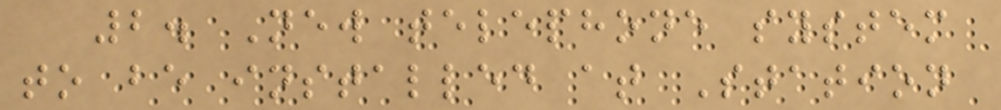2. New telephone system
to be installed at Station
